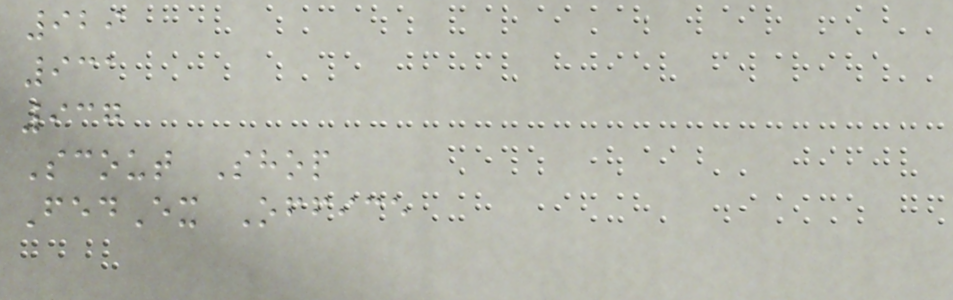929
931
937
Scout Shop
FedEx Office
